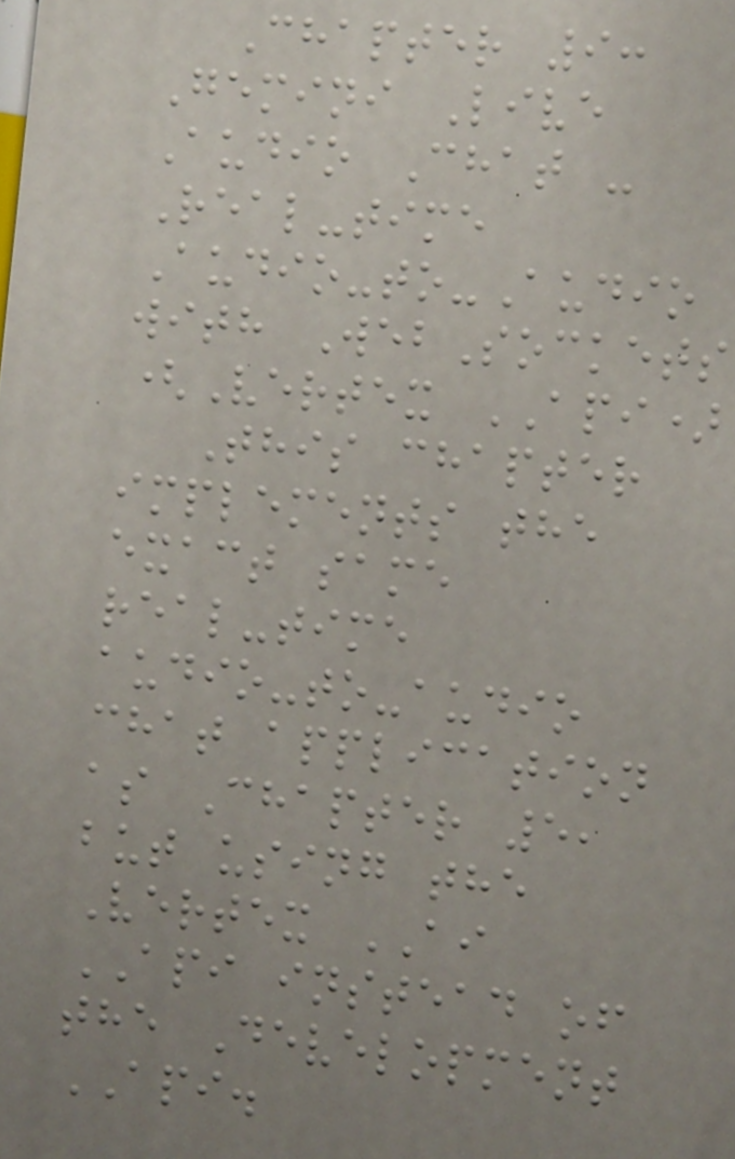Chapter 9:
Gemini Live
Audio Chat -
Real-time
Audio-to-Audio
with WebSockets
(Vertex API)
This chapter
implements the
exact same
real-time
audio-to-audio
chat application
as Chapter 5,
but using the
Vertex AI
API instead of
the Development
API.
